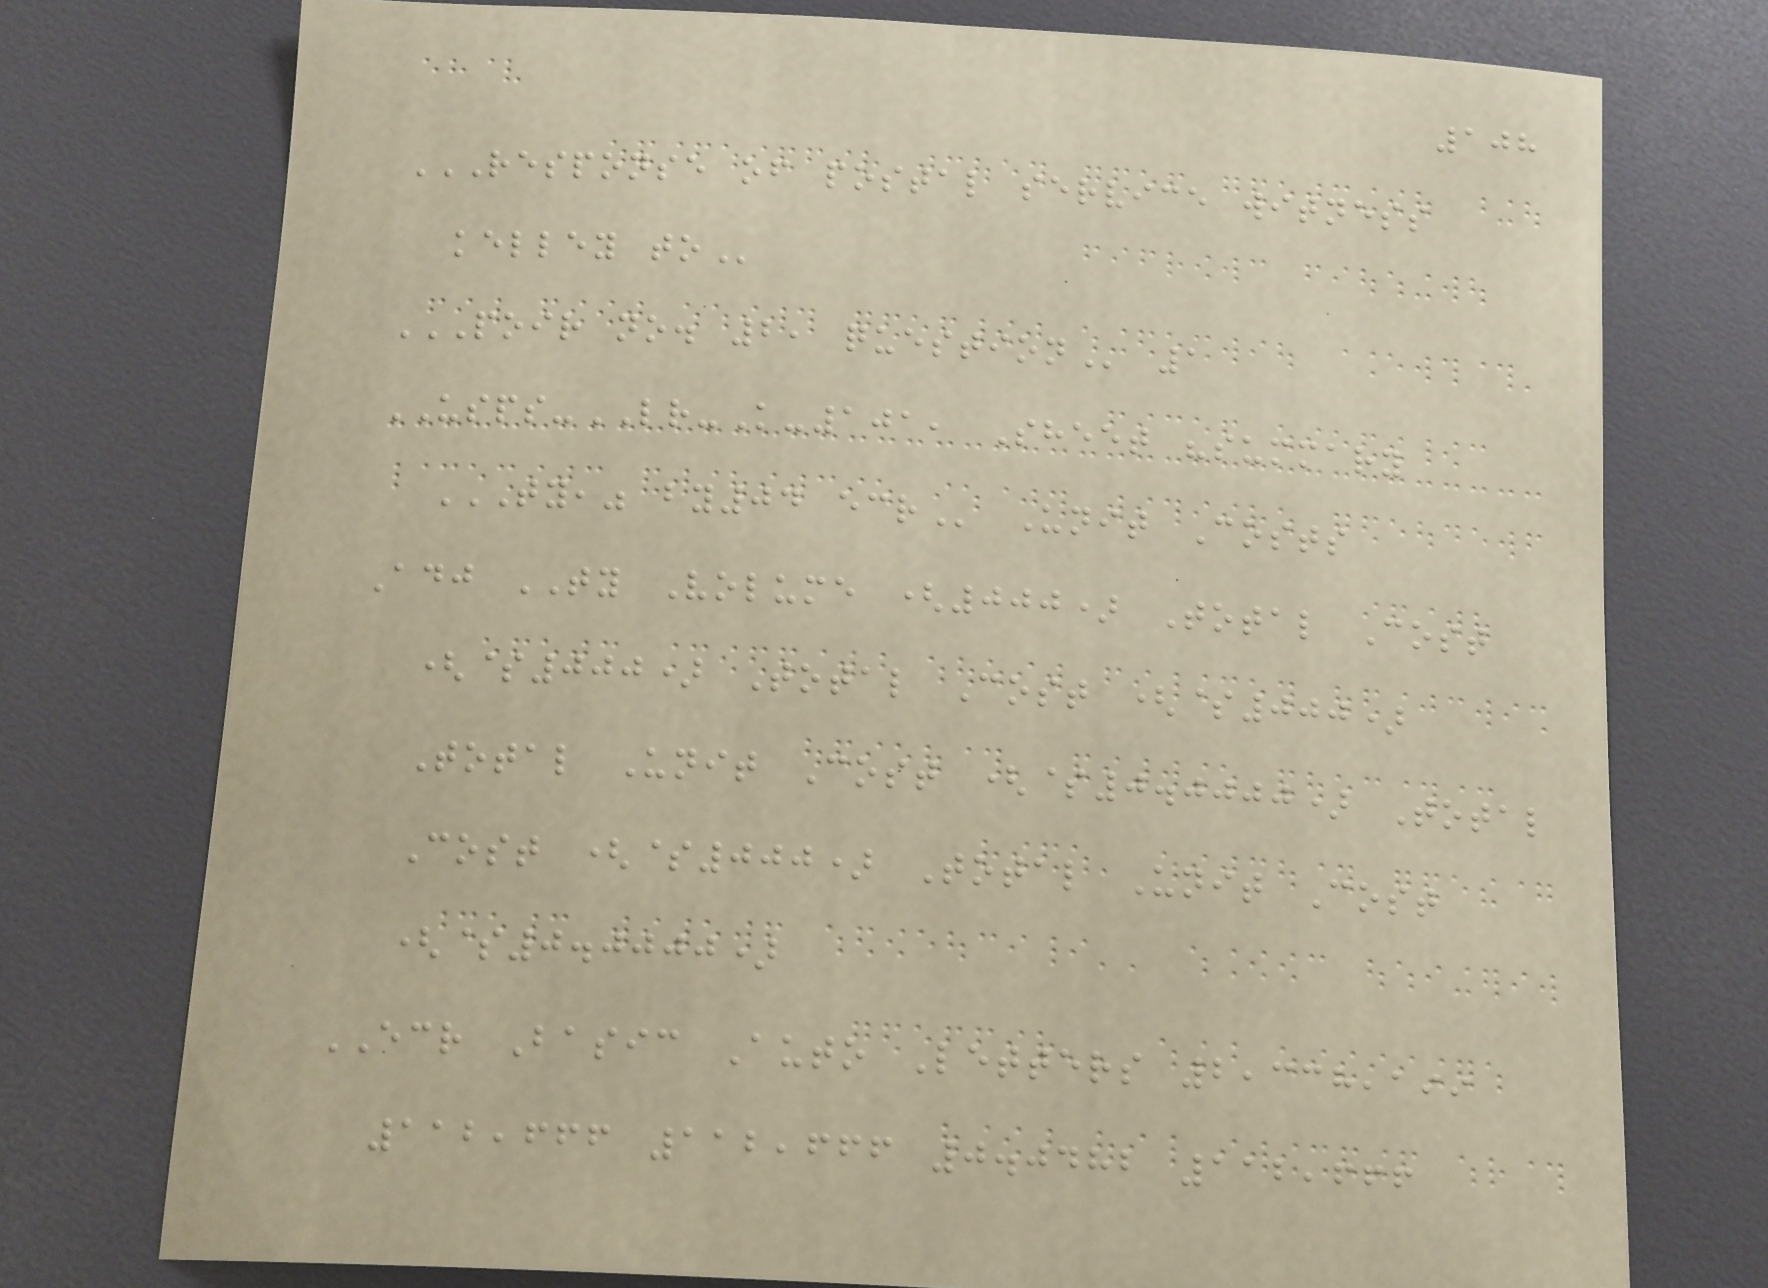108
RESPONSE OF POSTAL SERVICE WITNESS
KELLEY TO
POIR NO. 2, QUESTION 1
USPS-LR-K-101, Sheet "summary
TY," BY04 ECR Unit Costs
Adj TY Volume (000) Total Cost
($000) Total Cost ($000)
Total Unit Cost ($0.0000) Total
Cost ($000) Total Unit Cost
($0.0000)
ECR Basic Auto Letters 2,338,199
112,666 112,666 0.0482 112,666
